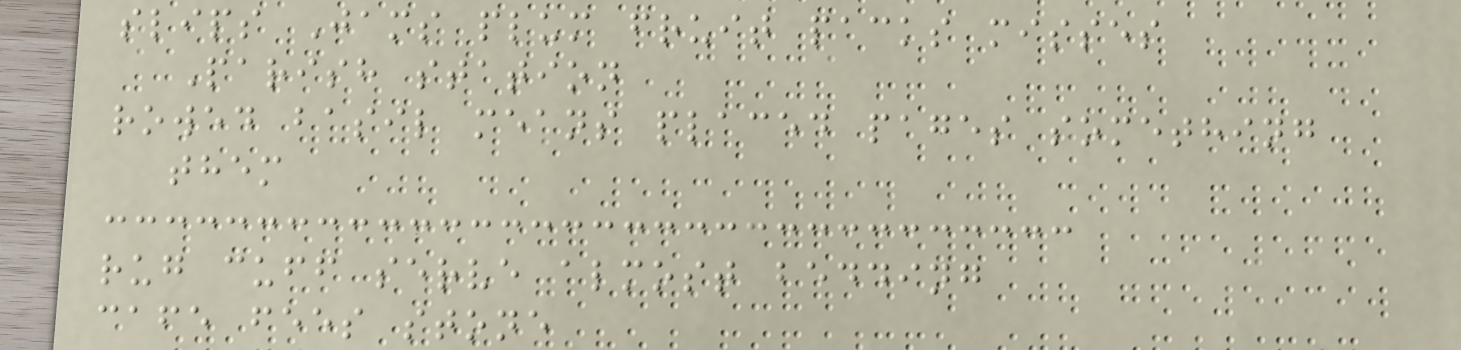slips Jams plum fruit packs misses
Parish station
rowed basil means placed pages something
them
rug cuff serve almost bedding
cafe fees stone
